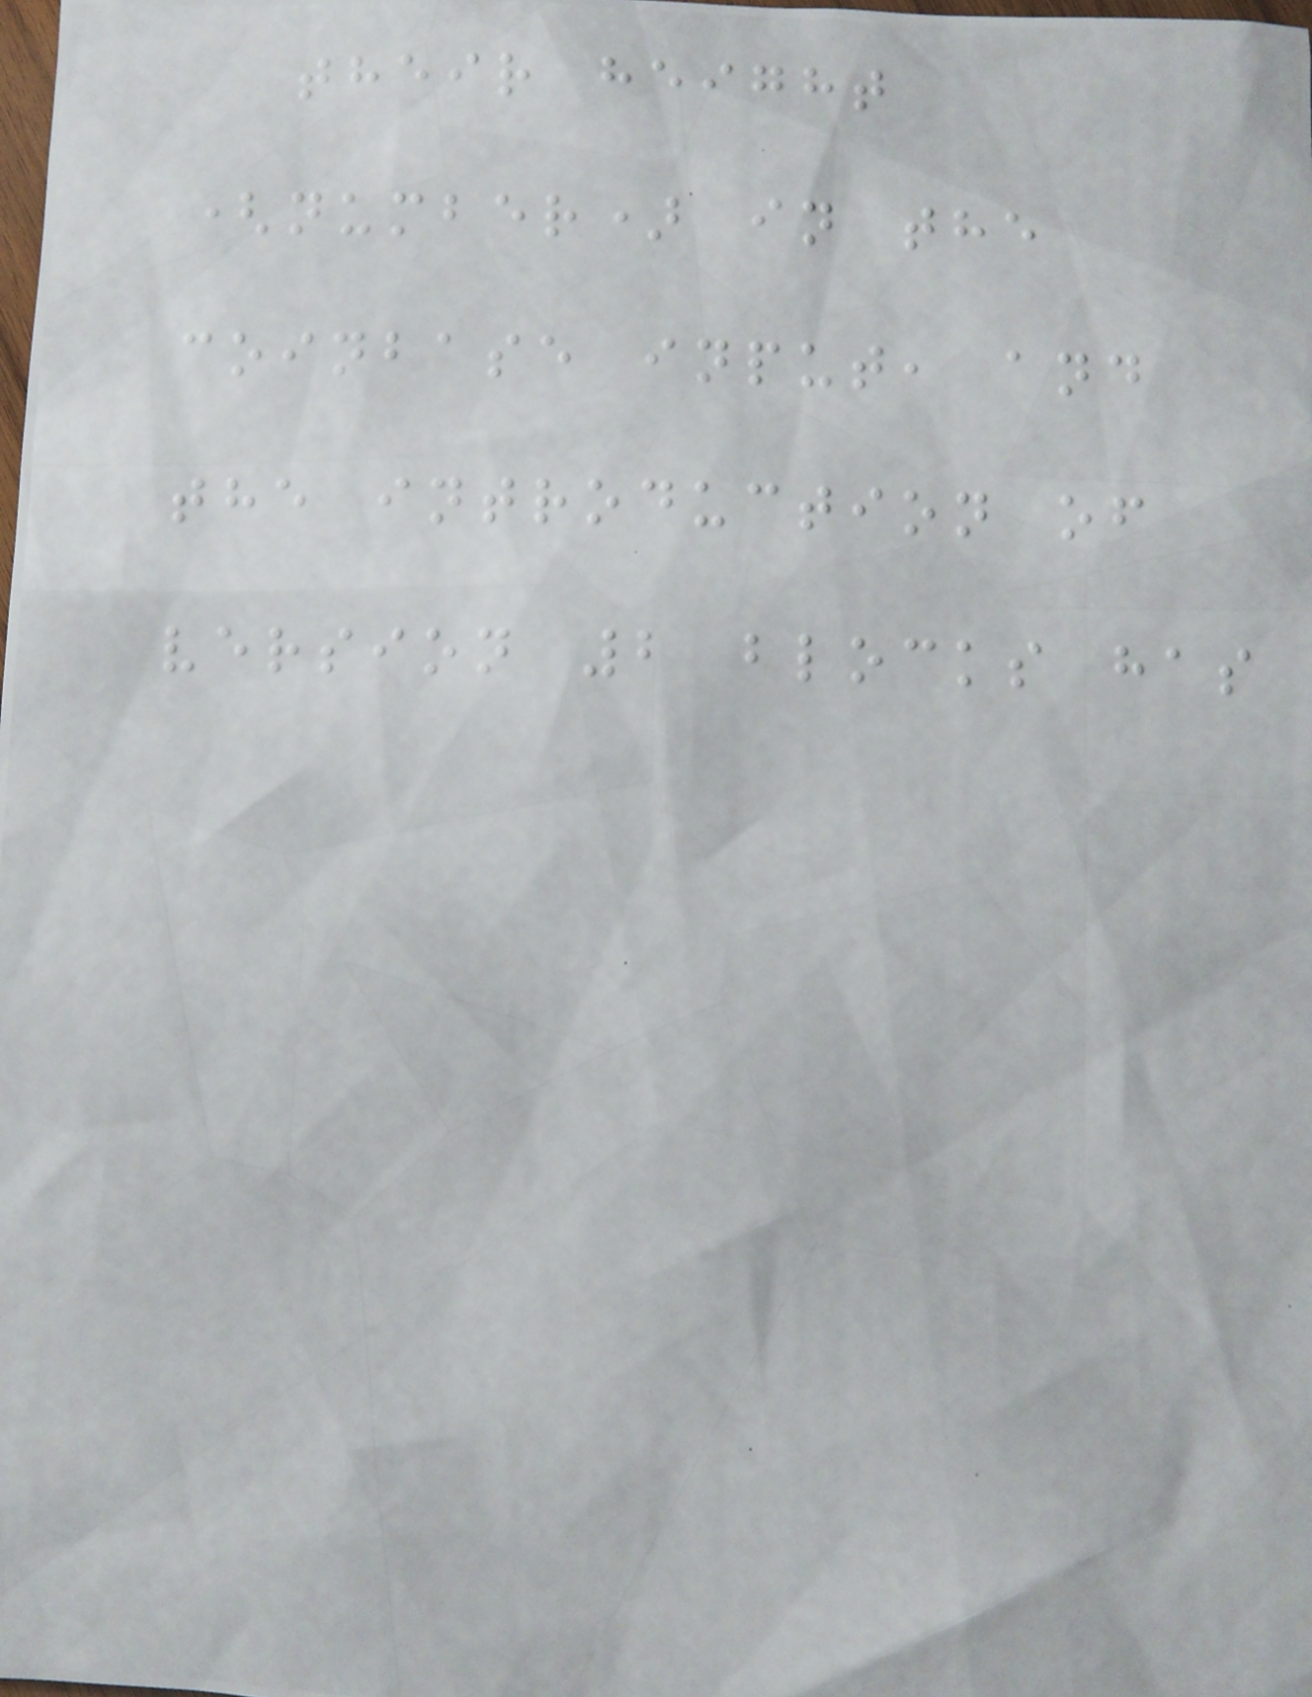their height
(number) in the
coinbase input, and
the introduction of
version 2 blocks has
